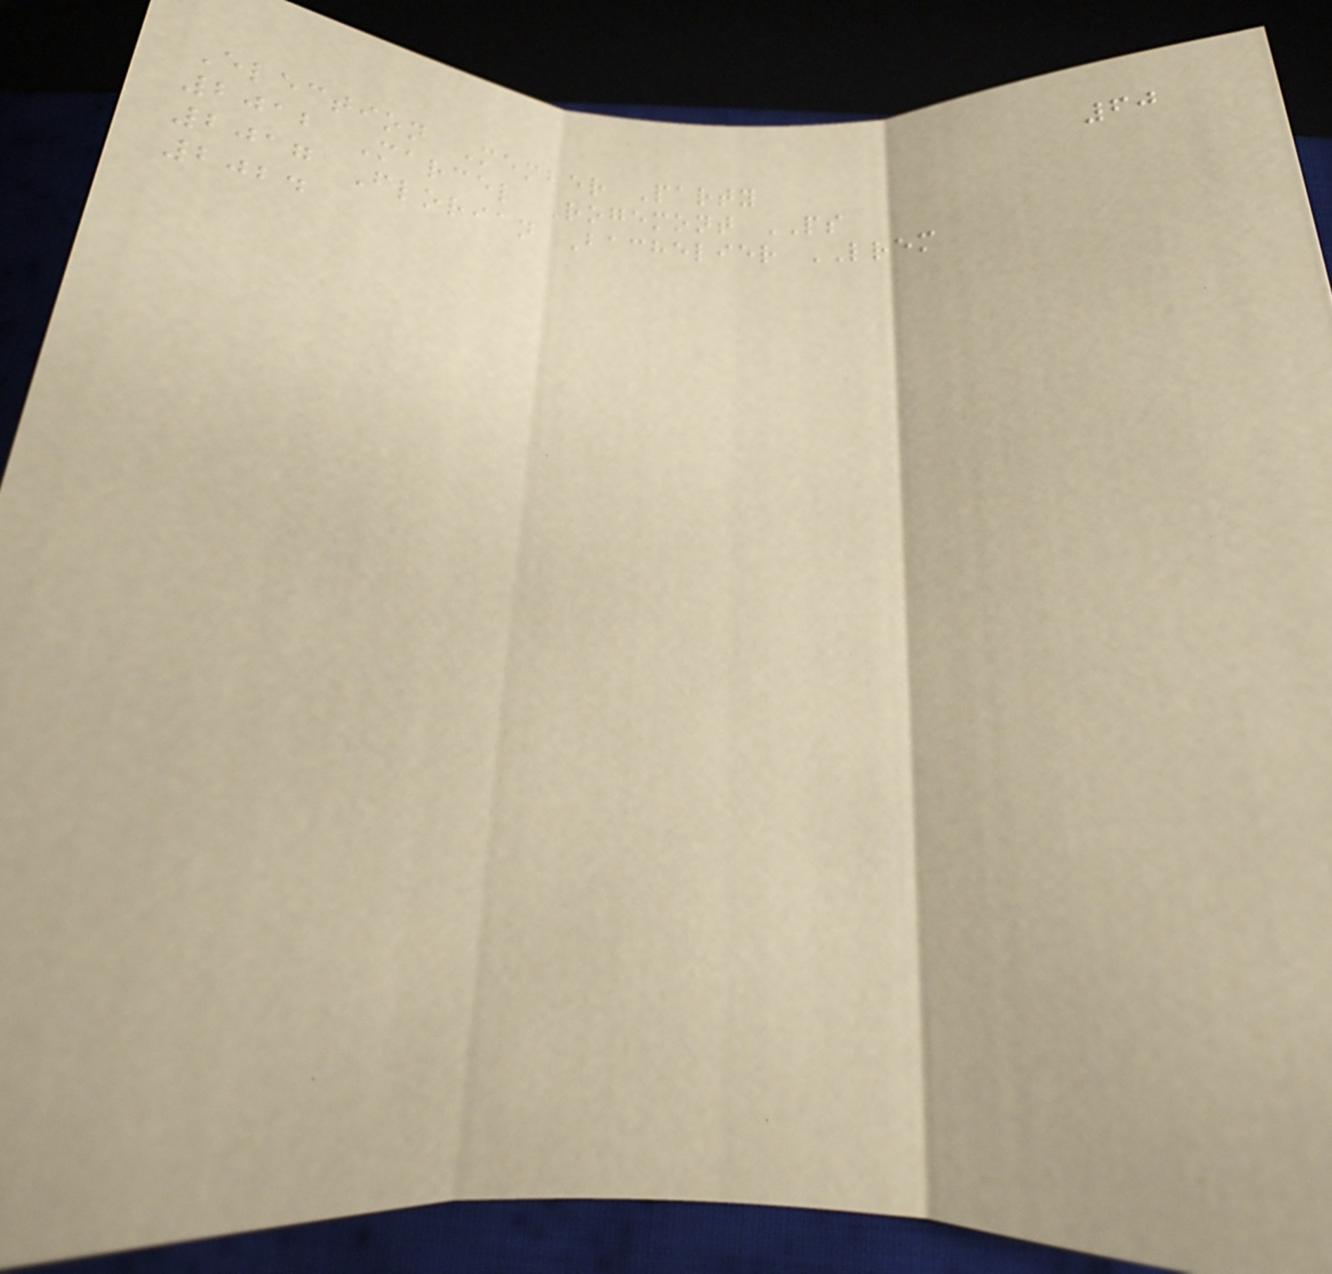60
Election Member Party
2012 Marcel Rogemont PS
2017 Florian Bachelier LREM
2024
